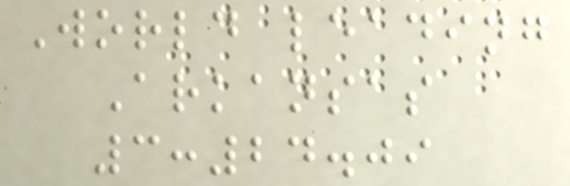World leading
Arkansas
3:24.09
